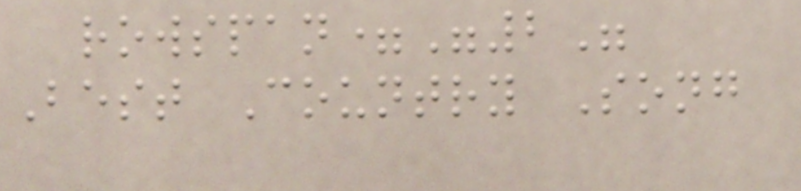rowspan="2"
Best Country Song
